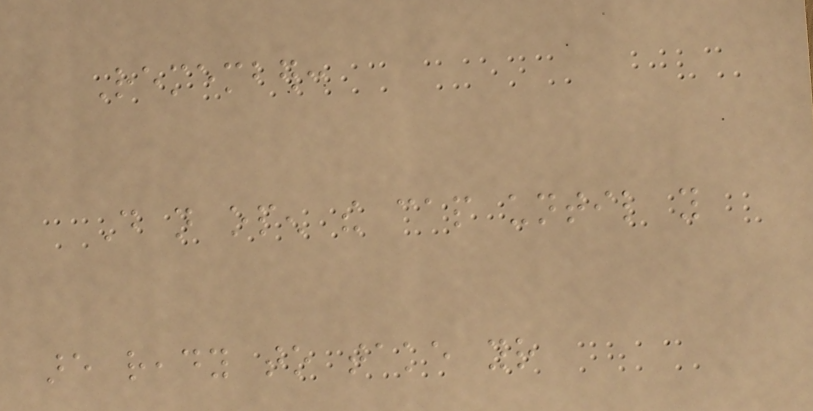Remember:
Do not open the cap until you
are ready to take your
